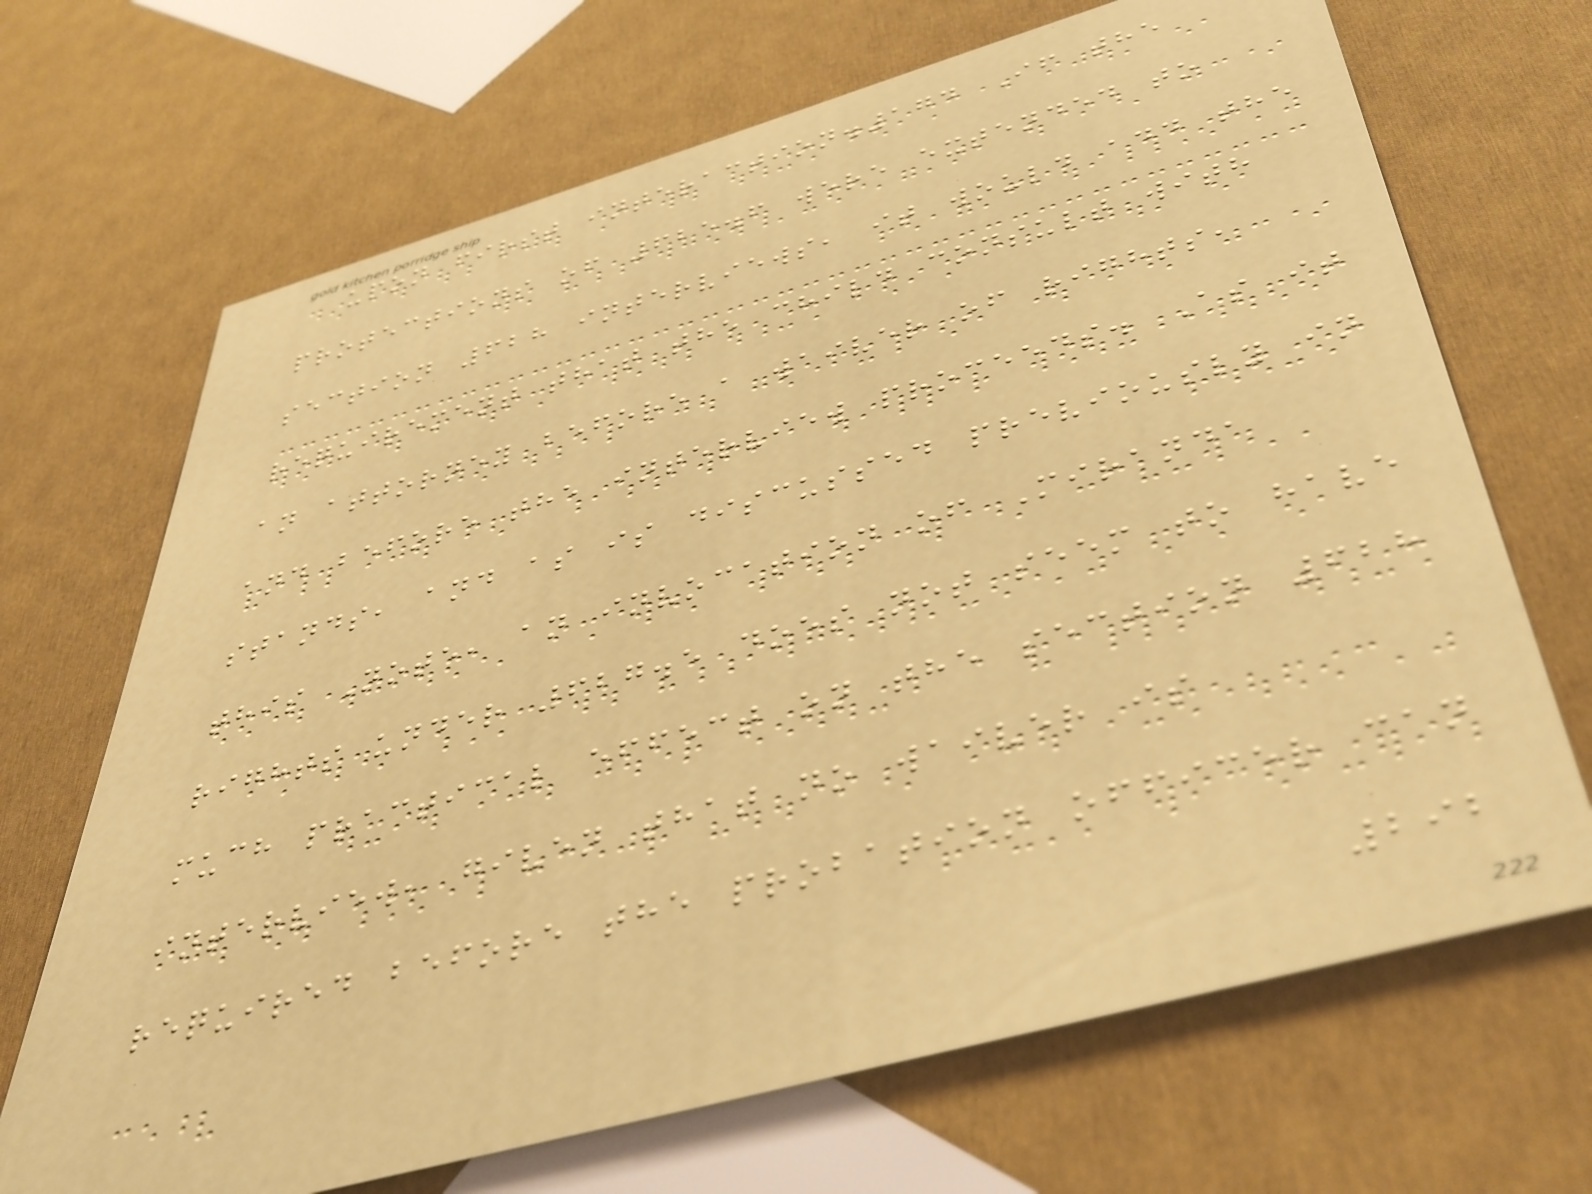upon first interaction.174 If the
protections of 625.6 were extended to
section 628 interviews, it would add the
requirement that the child consult with
an attorney before a waiver of rights,
and before the interview proceeds. As it
stands, and as is discussed previously in
this Note, an invocation of Miranda
rights under 627.5 does not seem to have
much practical effect on the section 628
interview, given that no waiver is
required before the probation officer can
292
